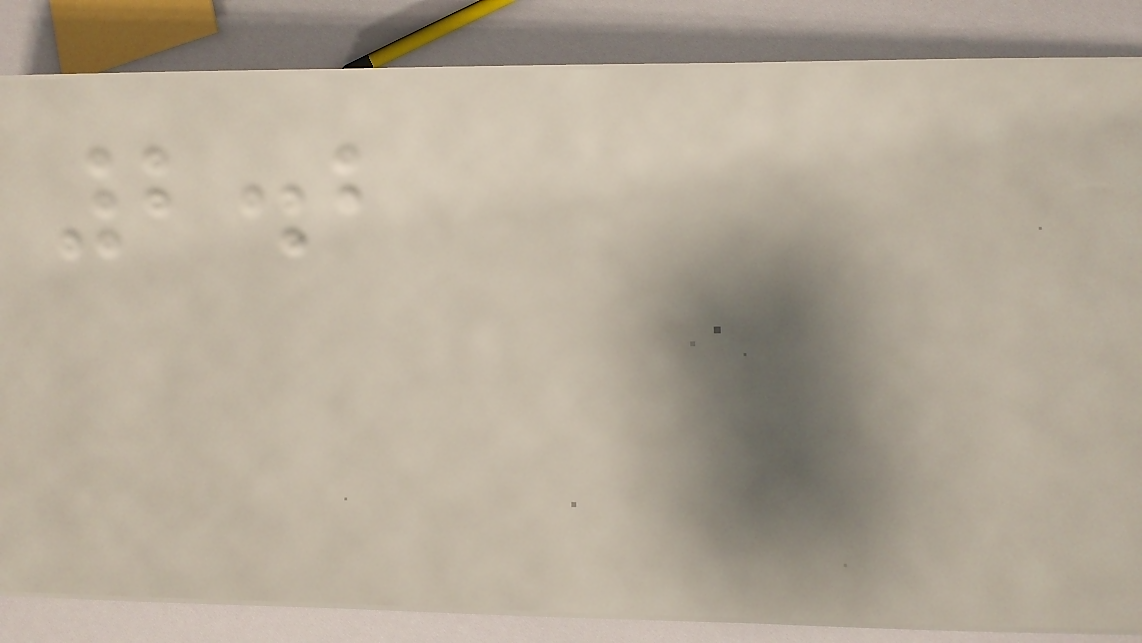2.2
